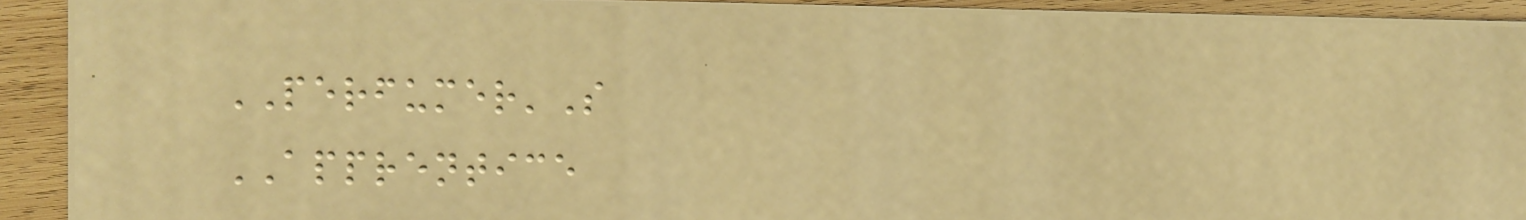PERFUMER'S
APPRENTICE
